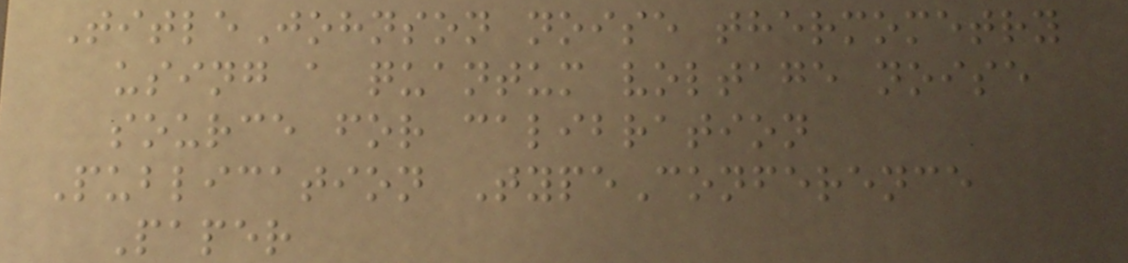TitleJohnson noise thermometry
using a quantum voltage noise
source for calibration
Publication TypeConference
Paper
